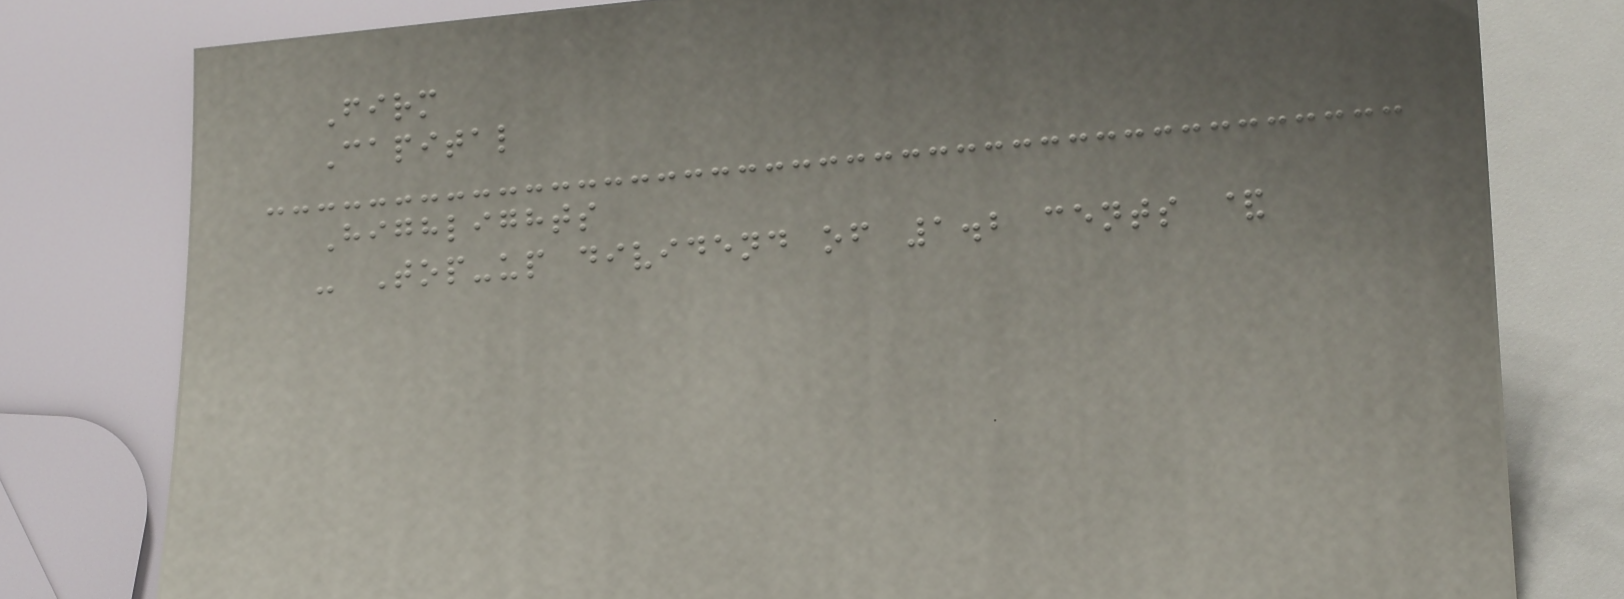Firm
Capital
Highlights
- Top-up dividend of 1.2 cents &
